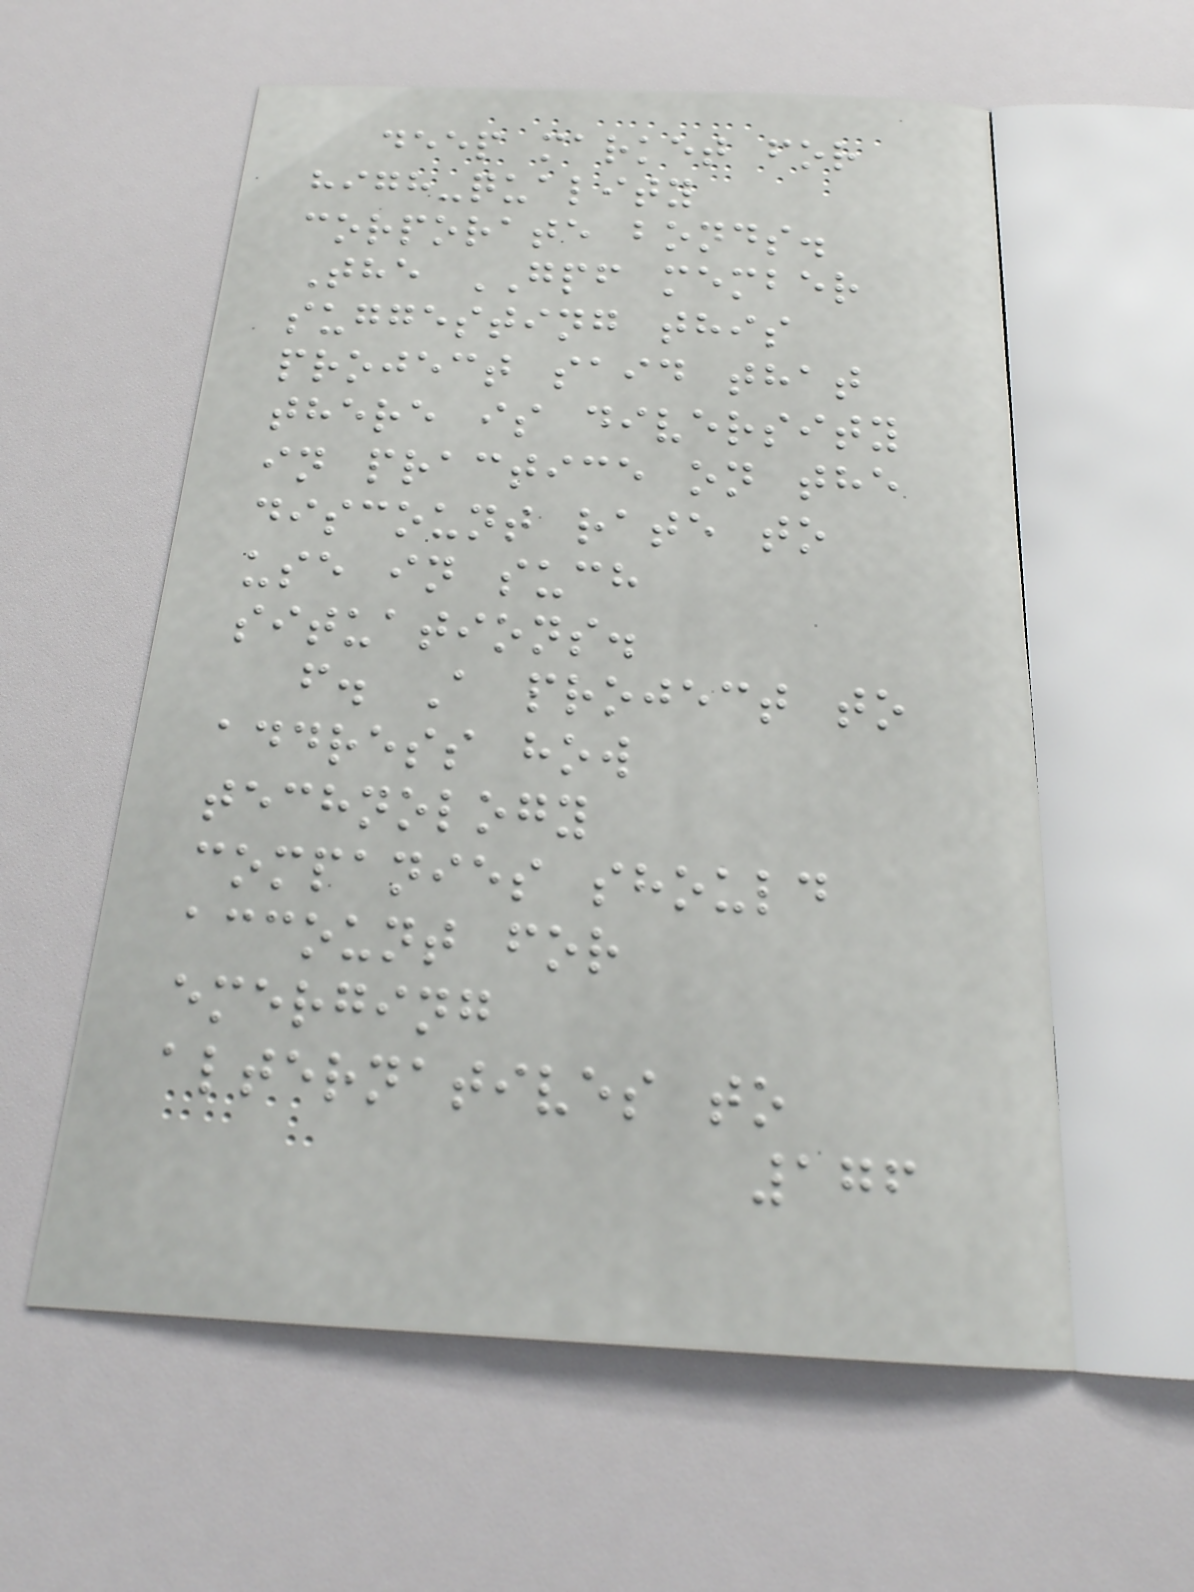deep market for
high-quality
corporate bonds.
The GPF member
suggesting this
project said that
there is diversity
in practice on the
discount rate to
use in such
situations.
f. A project to
address how
technology
companies should
account for
emerging
alternatives to
176
